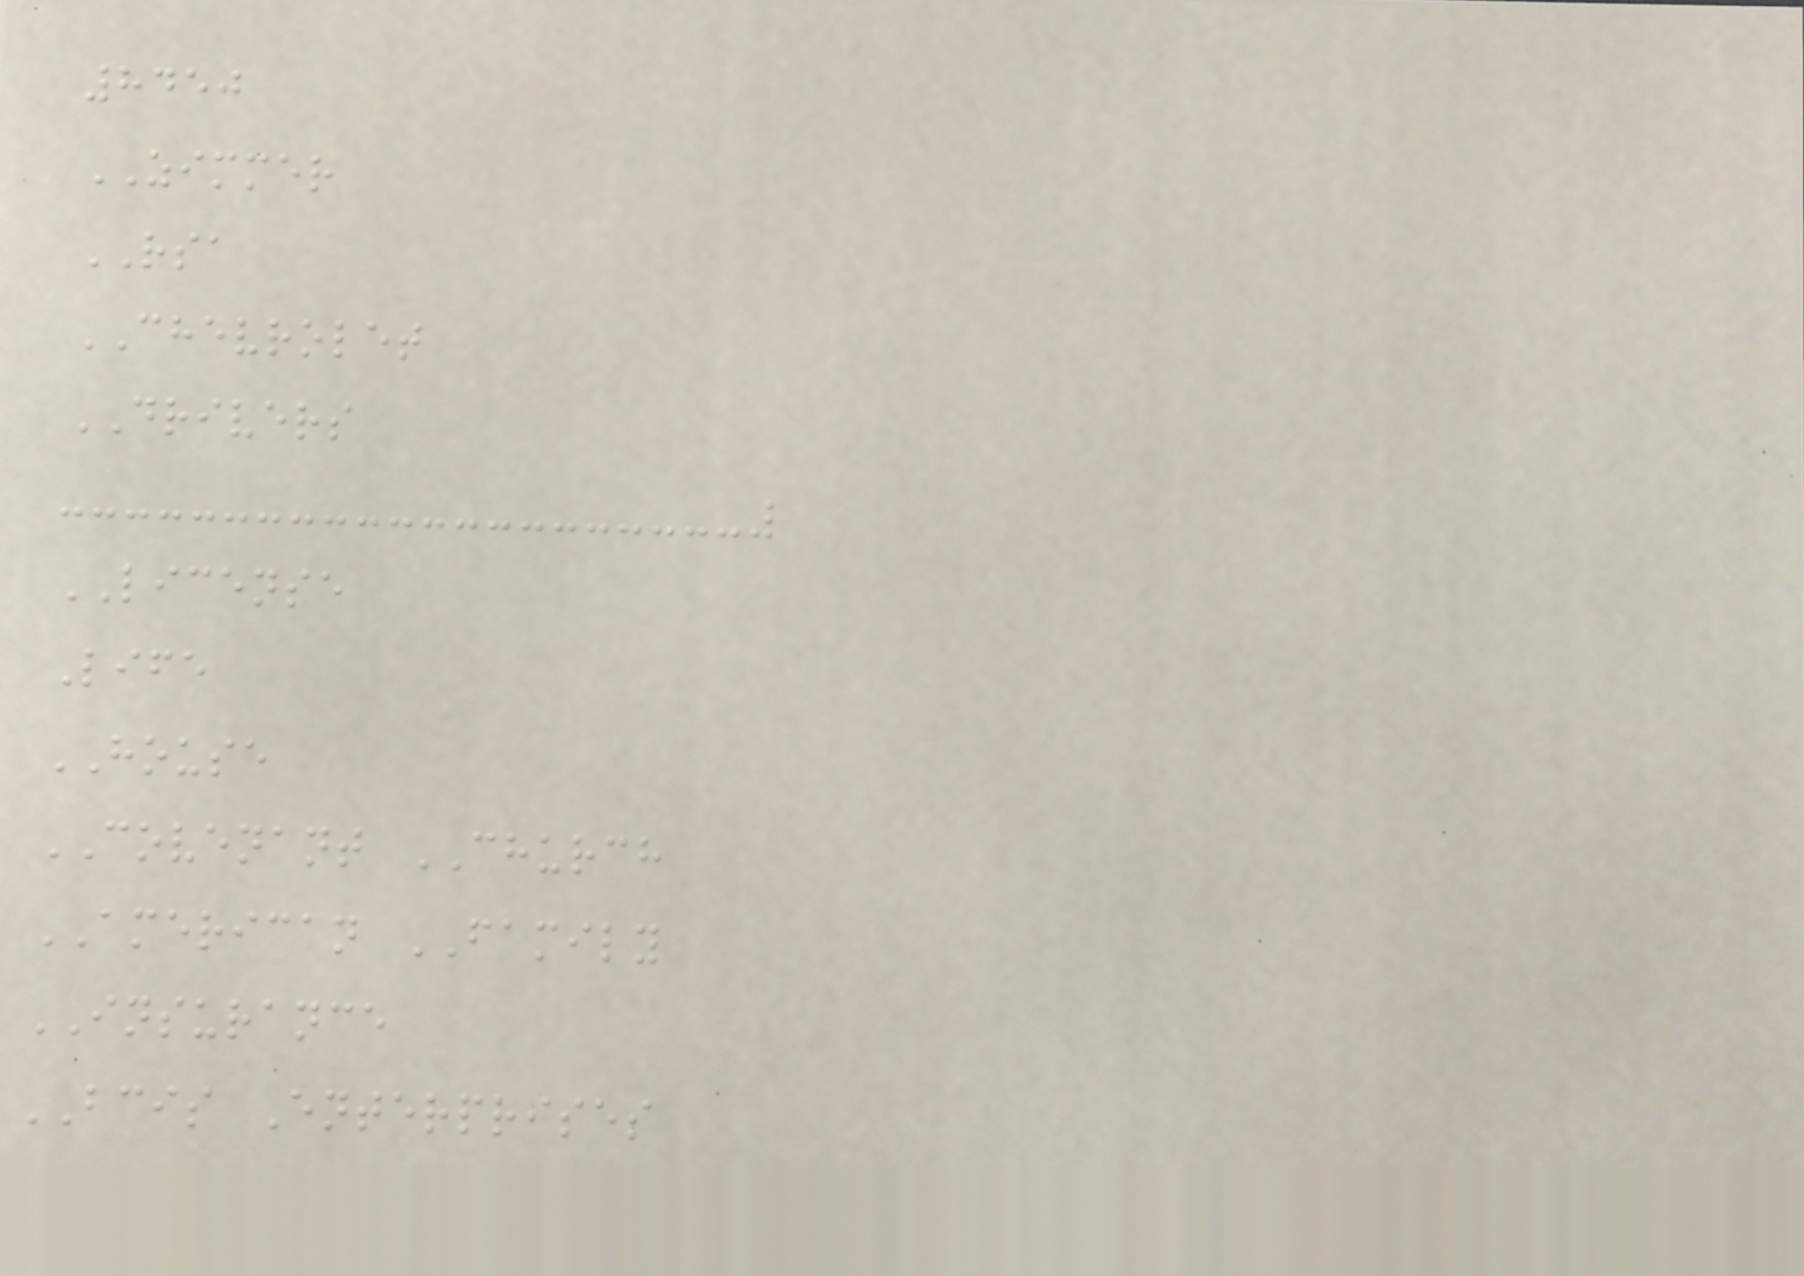8450
ZIMMER
RSA
CHEVROLET
DRIVERS
LICENSE
Life
HOUSE
COVENANT CHURCH
AMERICAN FAMILY
INSURANCE
BCIS Enterprises
